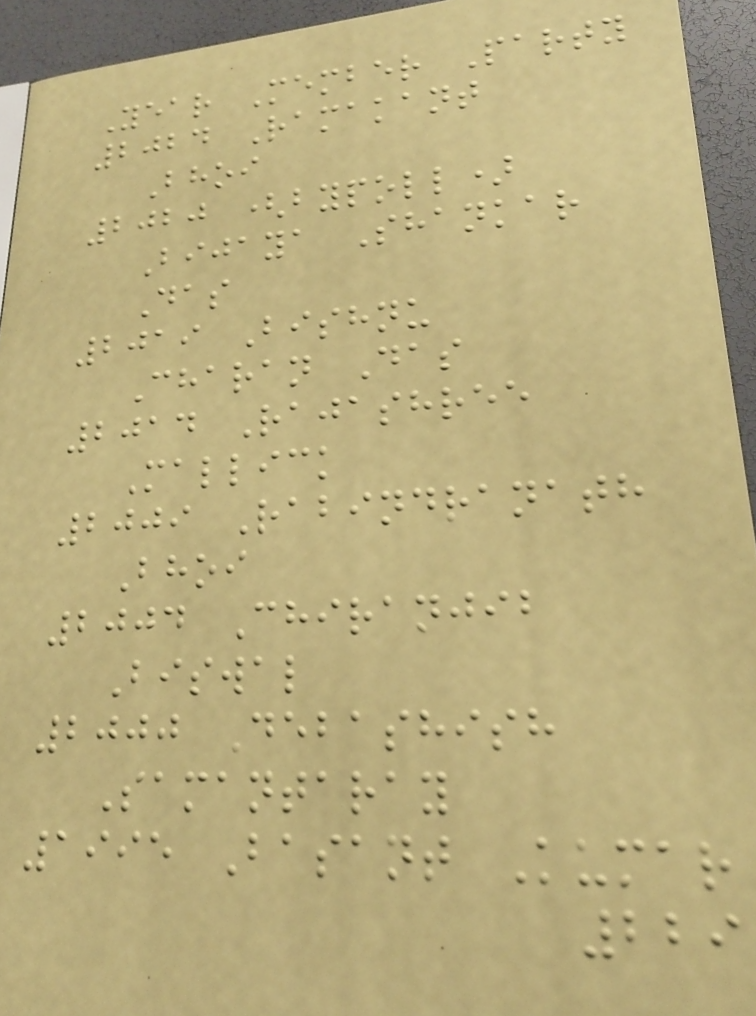Year Member Party
2024 Ramakant
Bhoi
2020 (bypoll)
Bijaya Shankar
Das
2019 Bishnu
Charan Das
2014 Rajashree
Mallick
2009 Rabindranath
Bhoi
2004 Chiranjib
Biswal
2000 Debashish
Samantaray
1995 Basant Kumar
229
